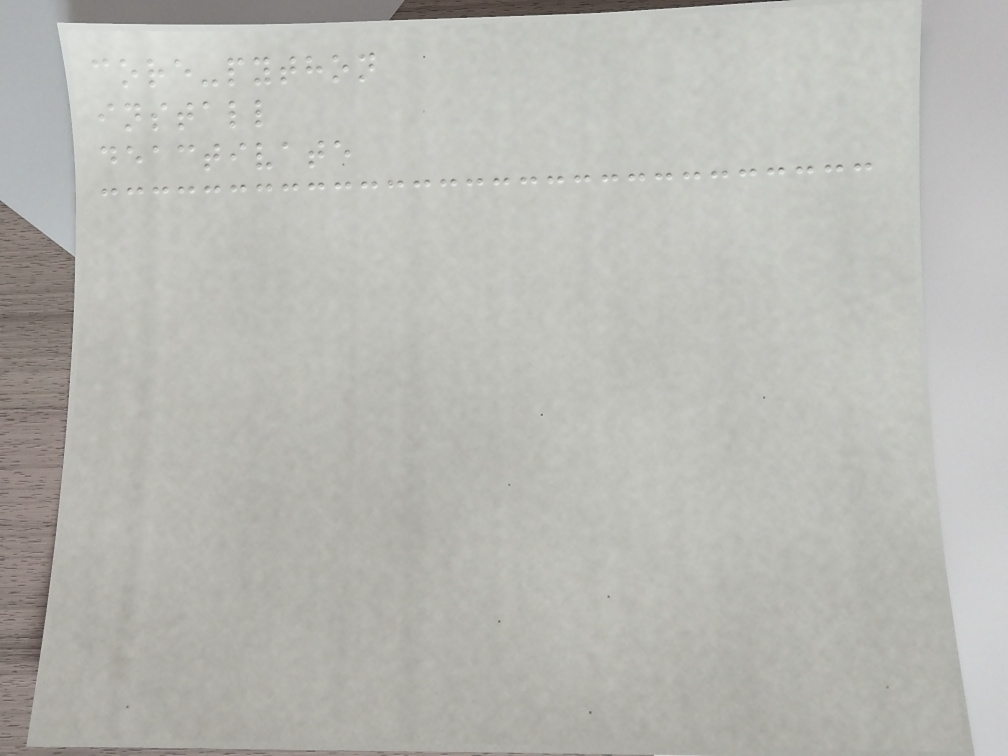core-python
install
deactivate
